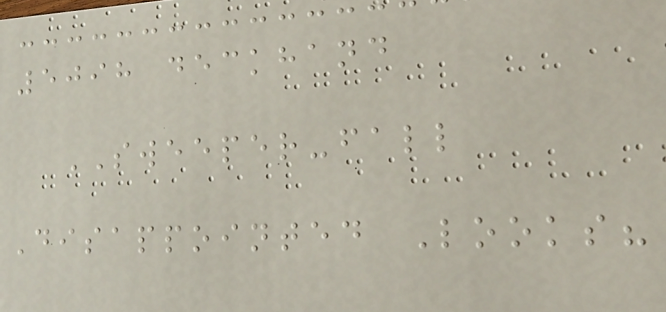5098 deckhand
SWEEPER-fall
Disappointed Looks?
